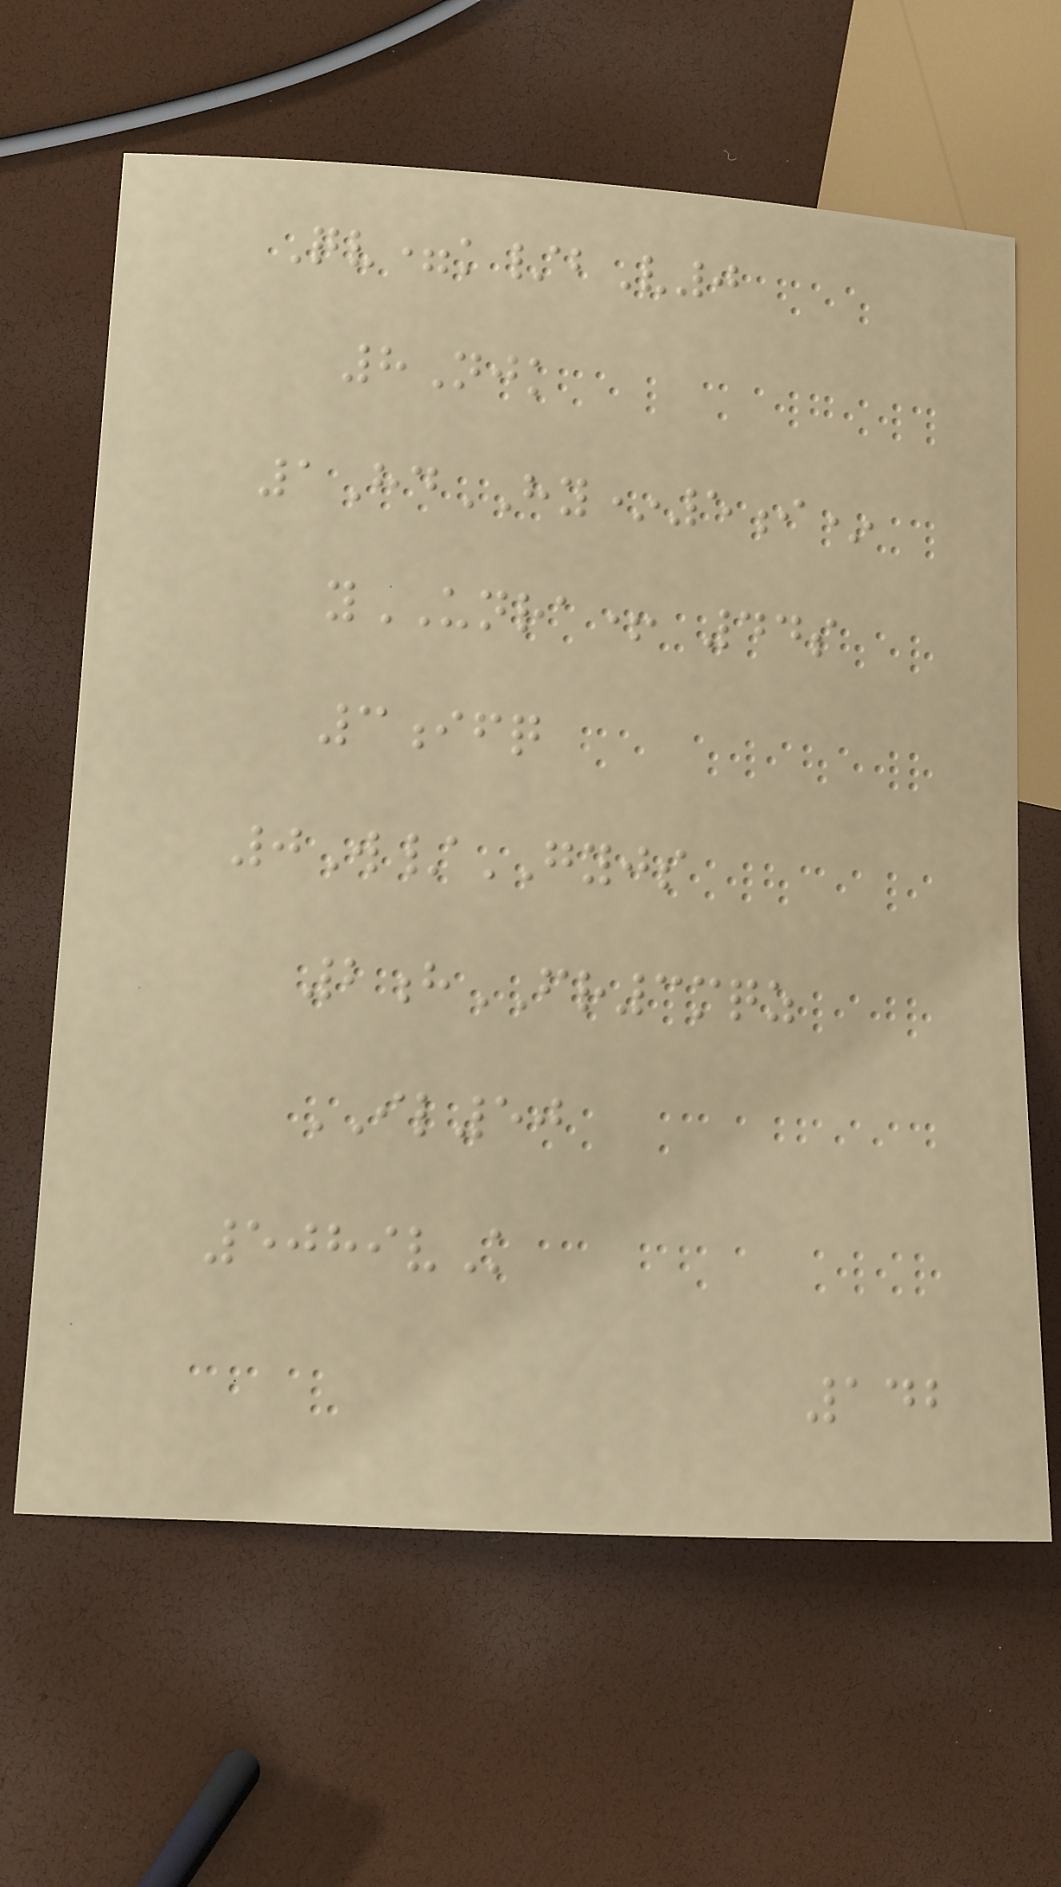Qv=k/bV0
8Njk
1HdHY*5i*
yUNRA+ 44s
3ifq
0W/GYJS
2hFR3mqz
IL50
5089vK
142
